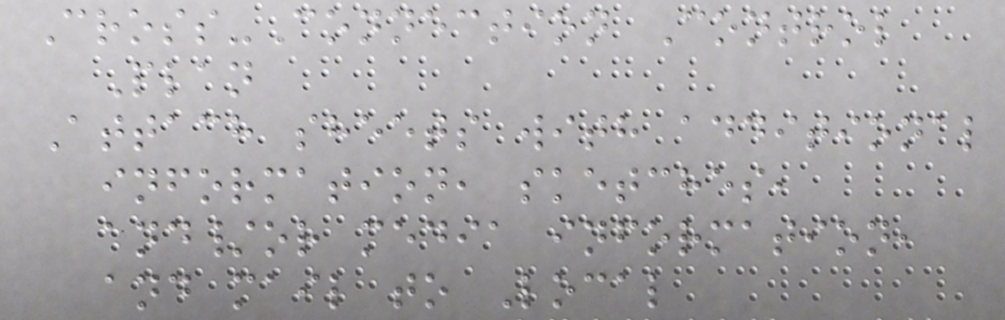Cross-Connection Control
Plan
Attach sheets with additional
information, sketches,
and/or media information,
and mail to Local
